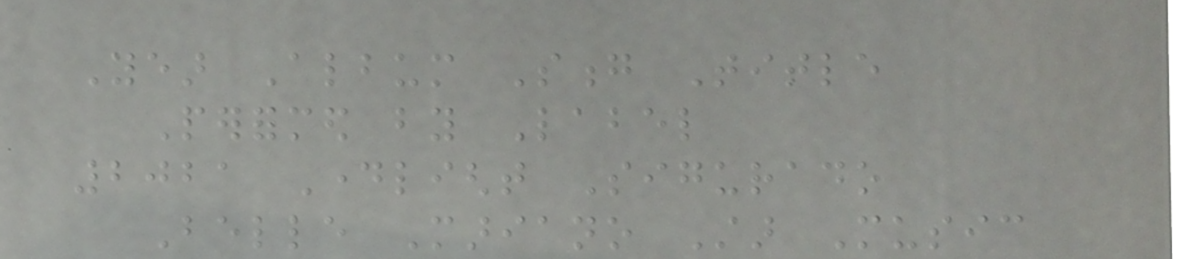Year Album Song Title
Performed by Label
2021 Daylight Sigurado
Belle Mariano Star Music
